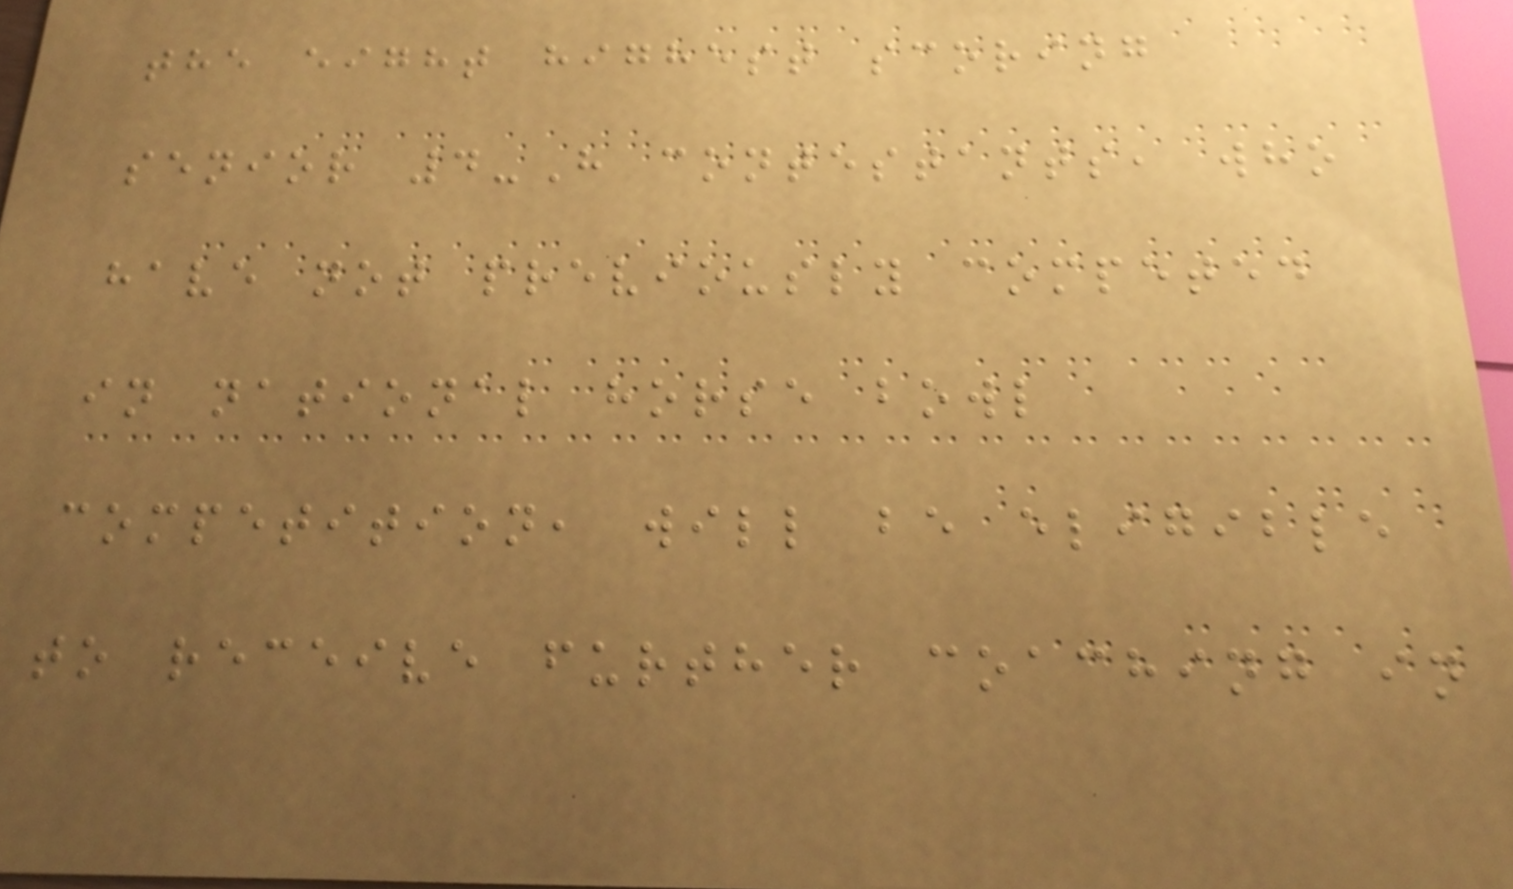the eight highest scoring
senior 4-H contestants, who
have not previously competed
in national horse bowl
competition, will be eligible
to receive further coaching in
